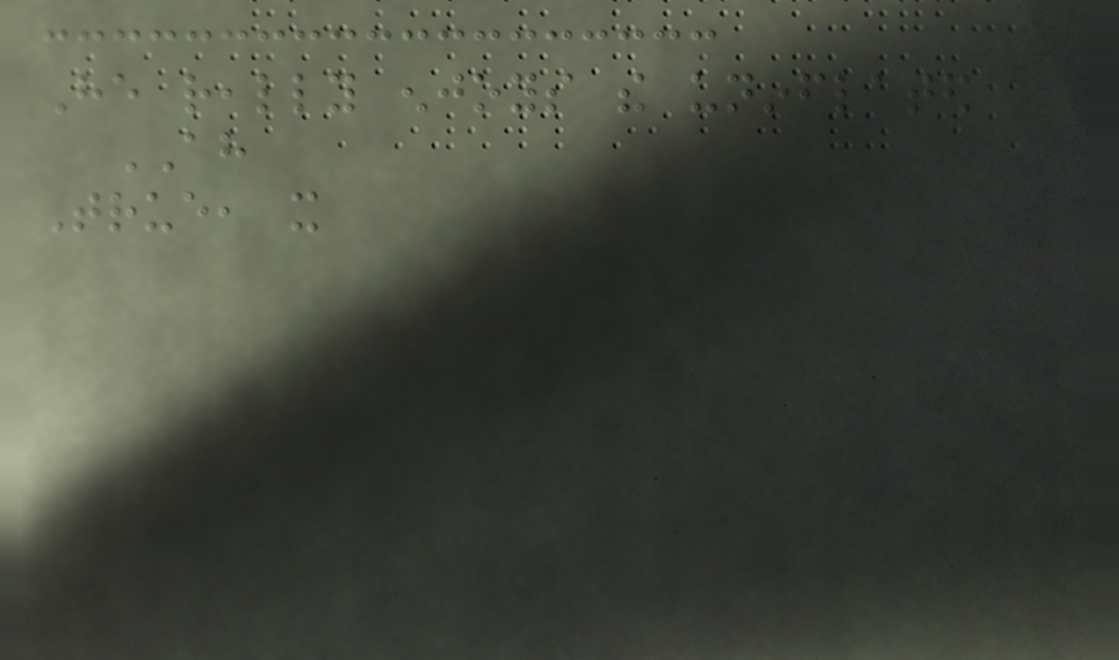He really enjoys the uninflated
AH
True, it
